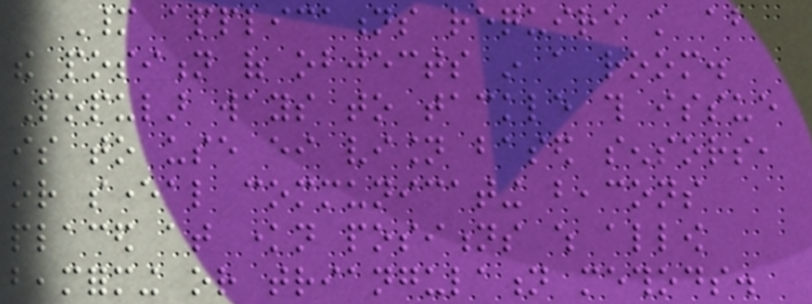Many applications require knowledge about
the position of objects in a room.
Popular ways to tackle this issue
is to use either vision based sensors,
or several communicating beacons
placed at known positions which allow
beamforming or triangulation methods.
